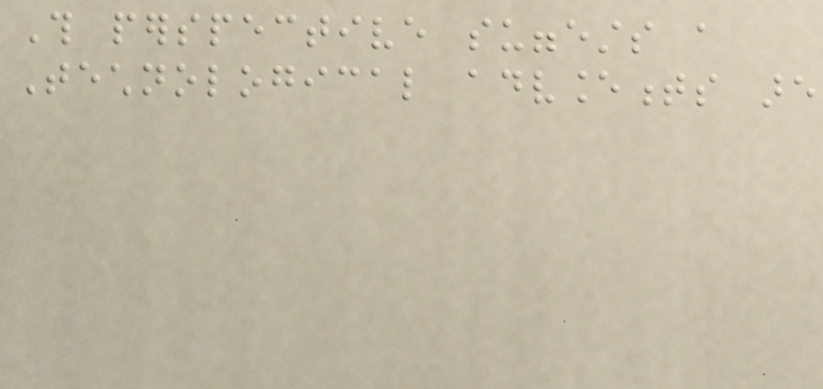This perspective suggests a
Technological advancements are
